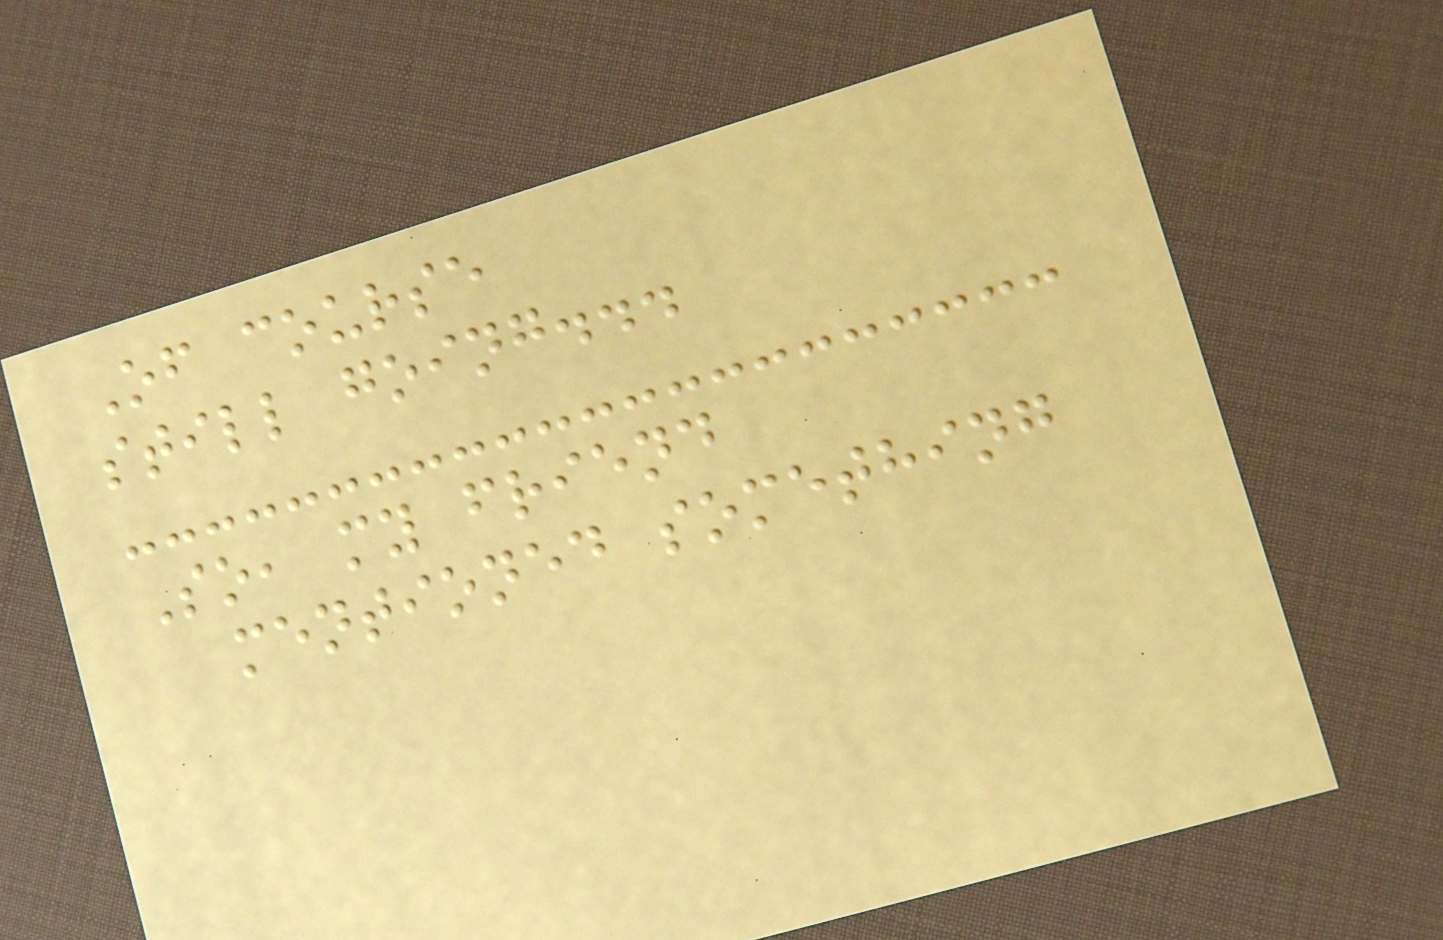Of course
still going...
So, my friend
mentioned something
